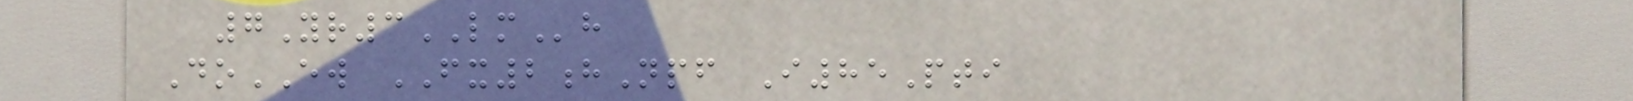7Yr3LMh
DoEW FX2hNpf I85Pti
